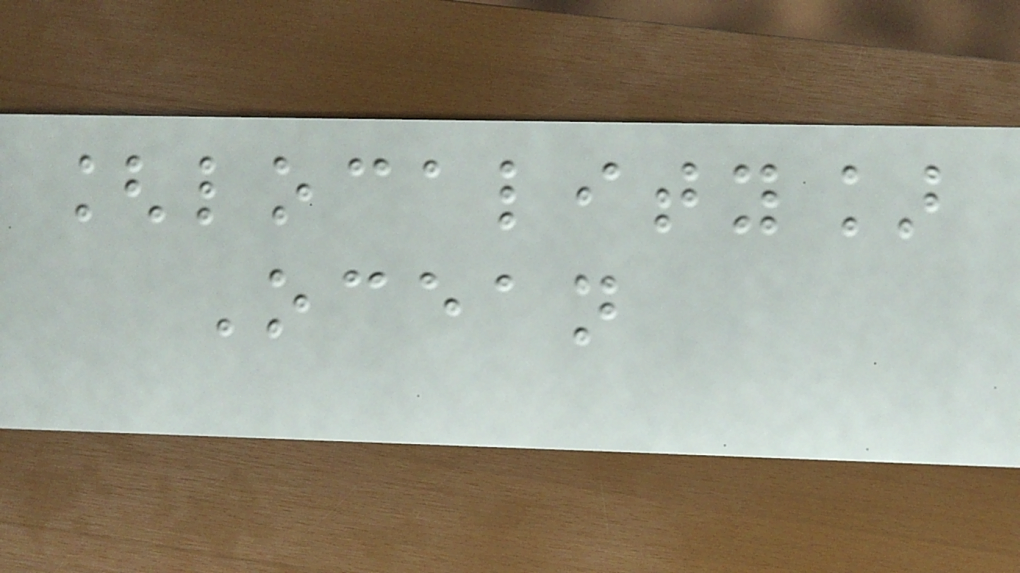[locality]
Ocean
